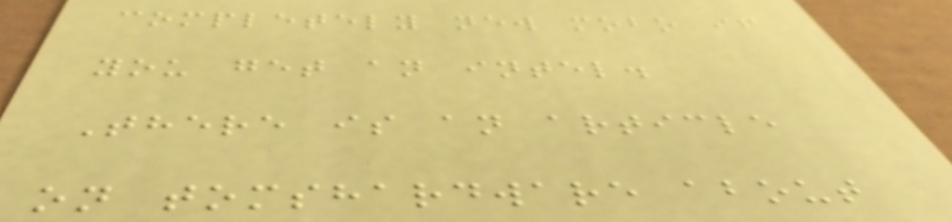completely new mobo if
you get an intel.
There is an article
on tomshardware about
